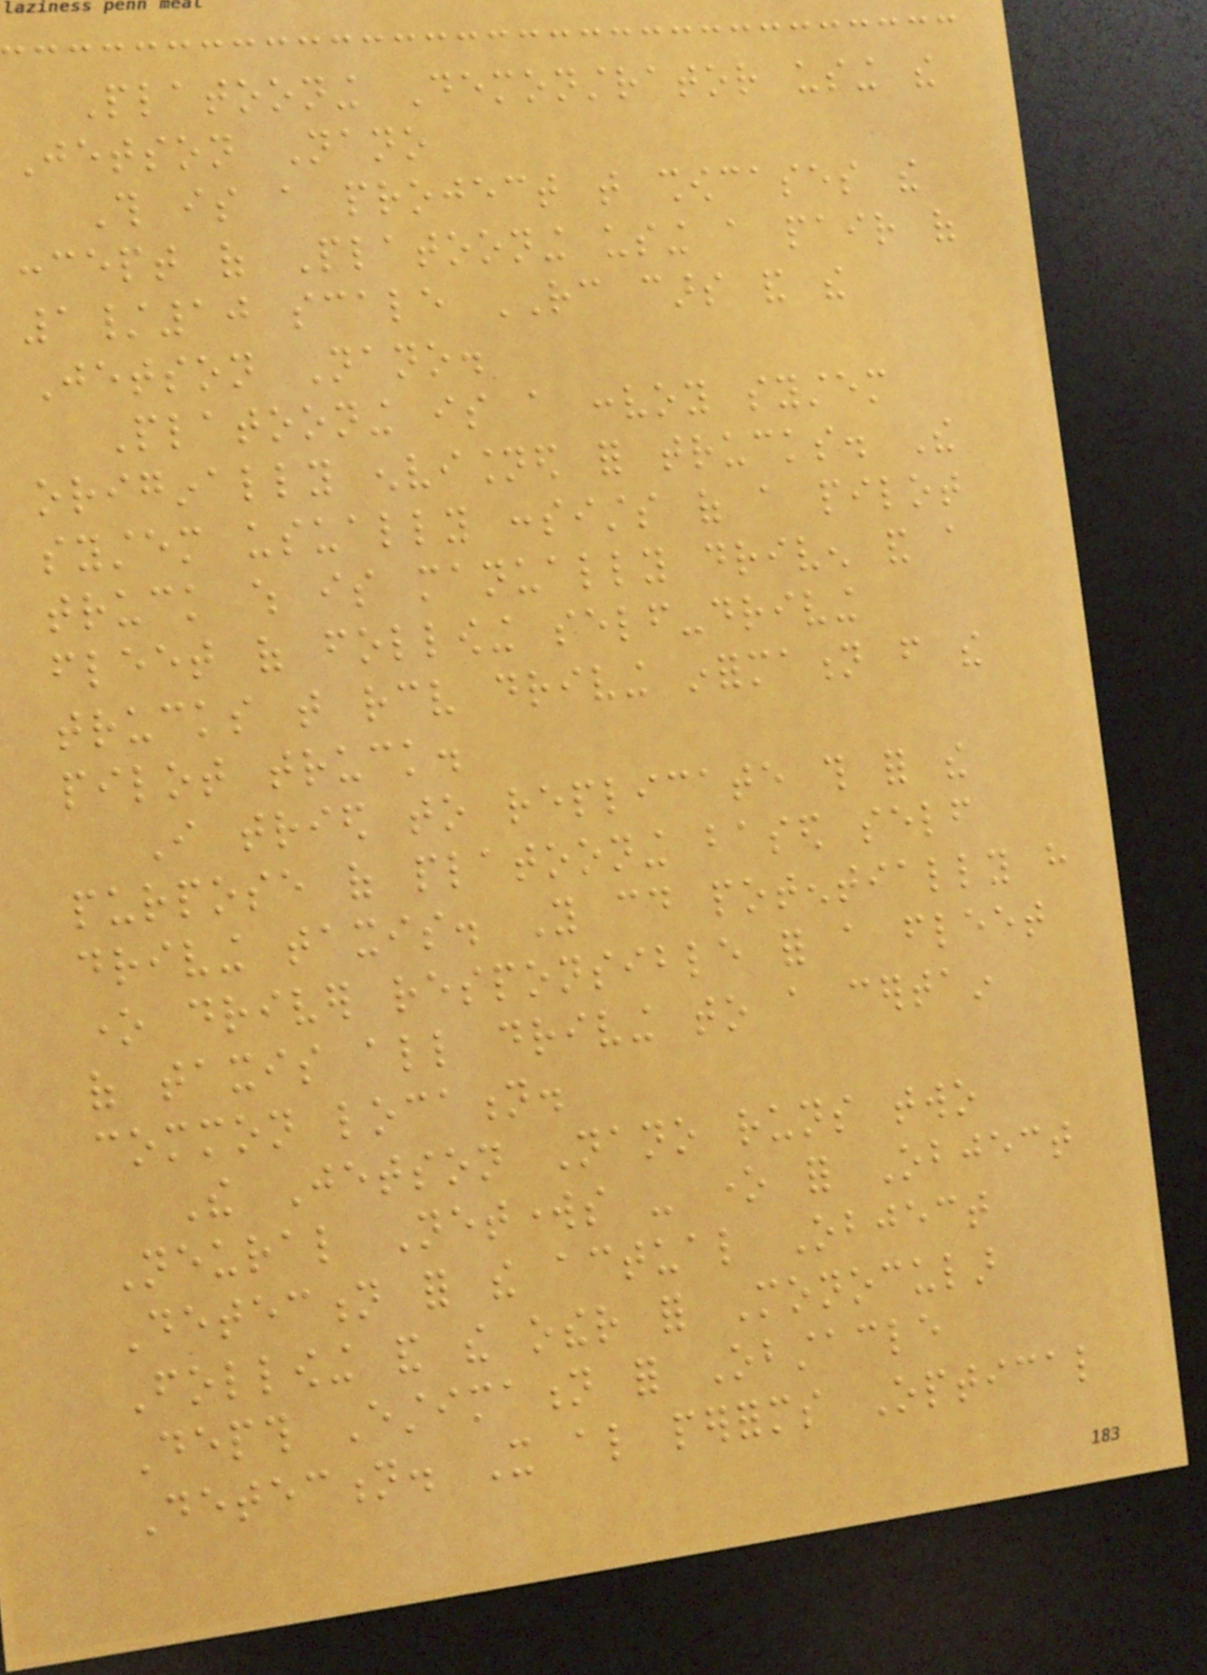Platooning Demonstrator using the
Jetson Nano
This is a project that showcases the
concept of Platooning using a pair of
1/10 scale RC cars and the
Jetson Nano.
Platooning is a convoy system
originally envisioned for trucks. The
system usually consists of a pilot
truck which is manually driven and a
fleet of following self-driving
trucks that receive driving information from the
pilot truck.
I tried to replicate this for the
purpose of platooning based self
driving taxis. You could potentially have
one driver responsible for a fleet
of taxis all driving to a certain
common location.
The Jetson Nano runs two
Neural Networks - one for Object
Detection for the actual Object
Following and the other for Monocular
Depth Estimation for Obstacle
Detection. It also performs Optical
